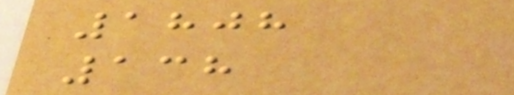1808
138
